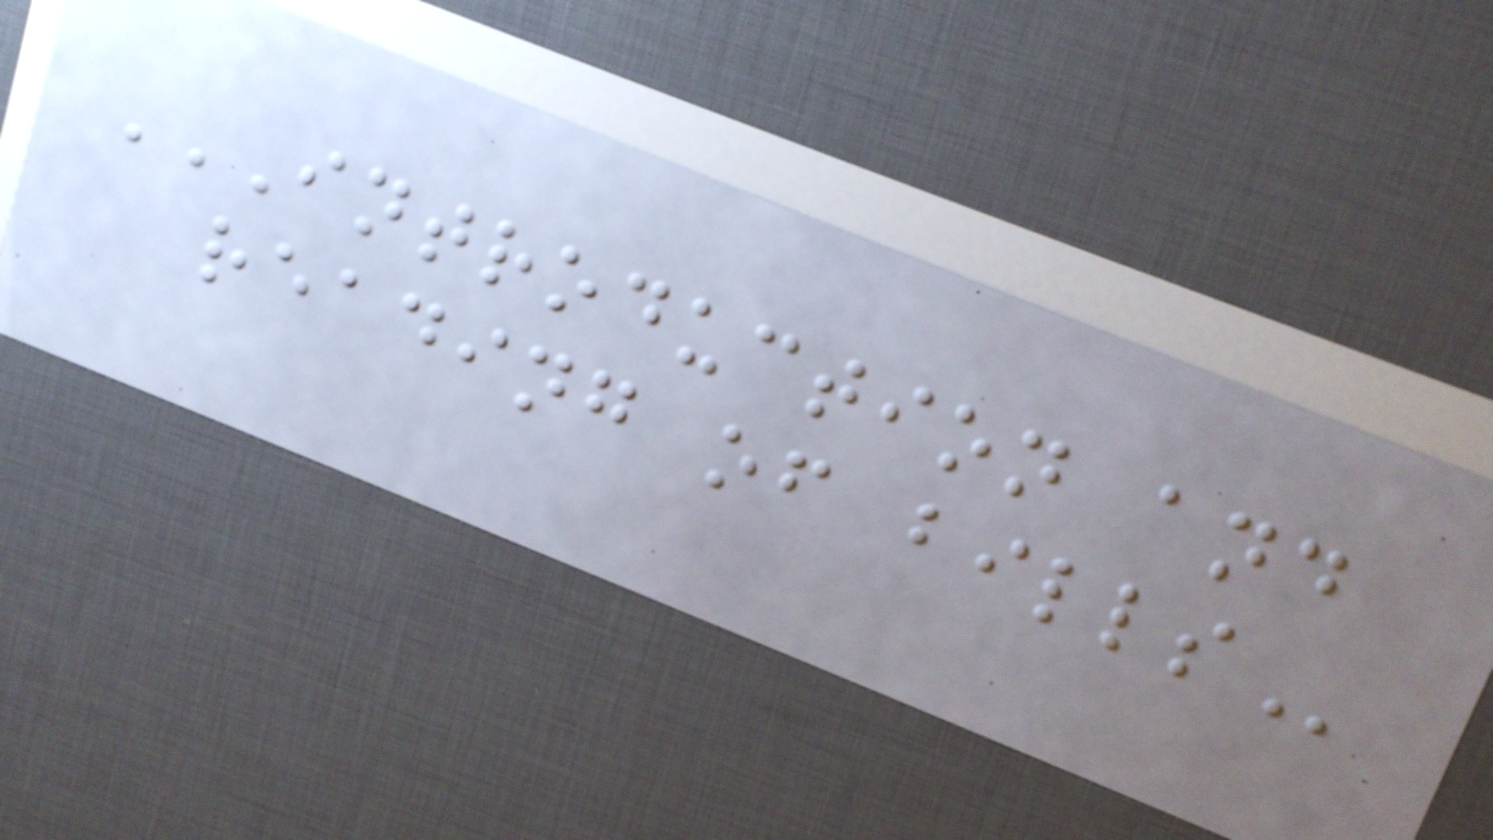INTRODUCTION AND
READING OF BILLS
